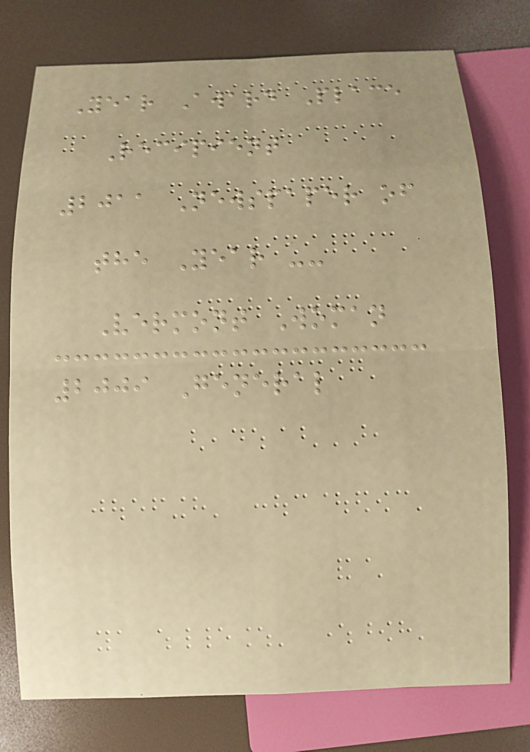Year Award Place
Recipient
2011 Newspaper of
the Year --
Vermont Woman
2009 General
